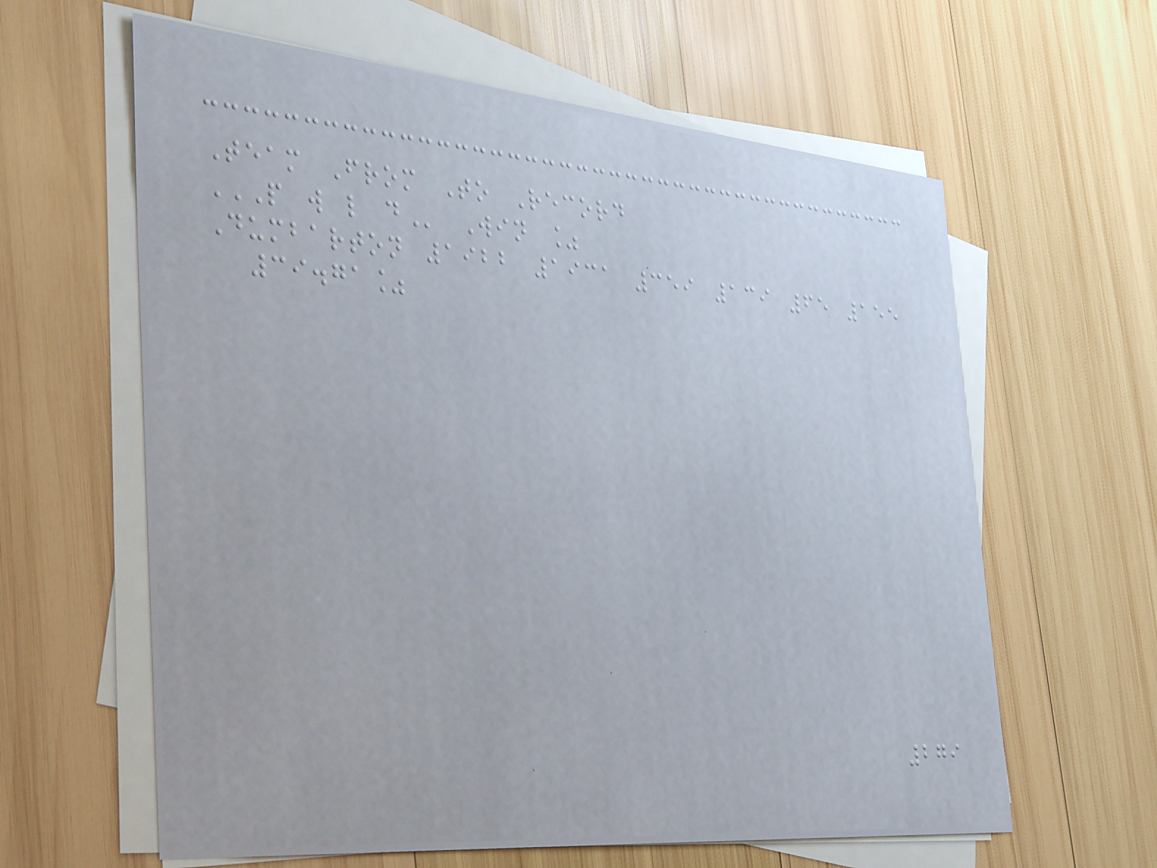Team From To Record
P W L D Win %
Dumbarton 1922 1931 359 139 65 155
39.71%
279
